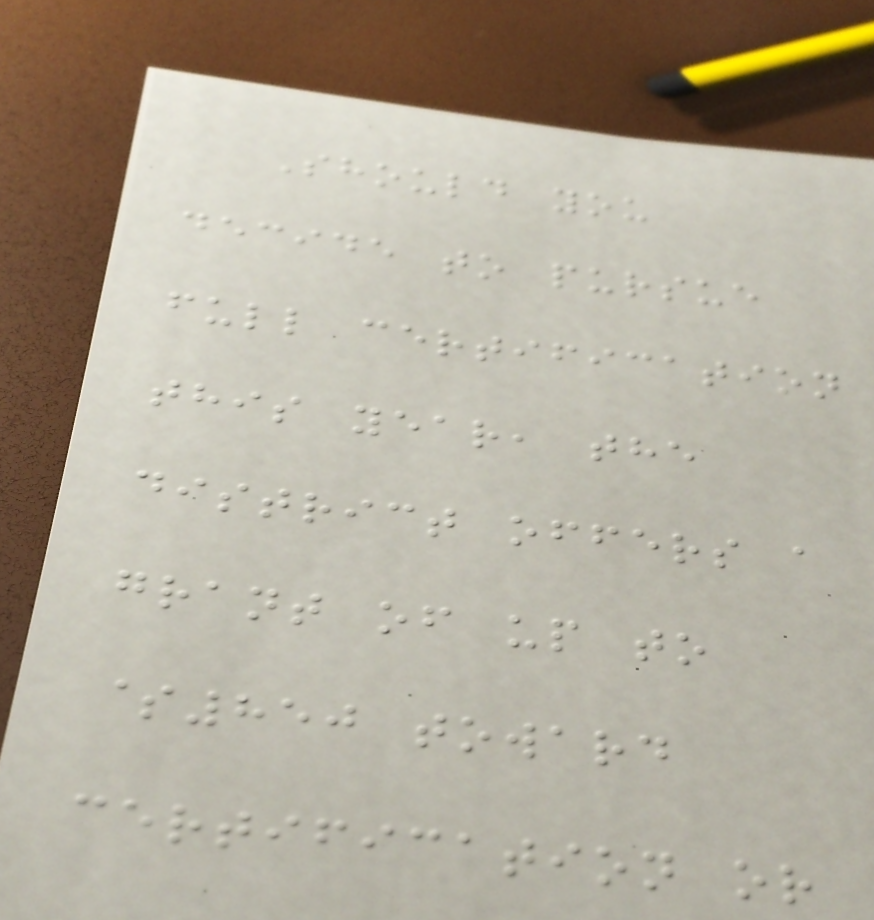Should you
decide to pursue
full certification
this year, the
district offers a
grant of up to
$850 toward
certification or
